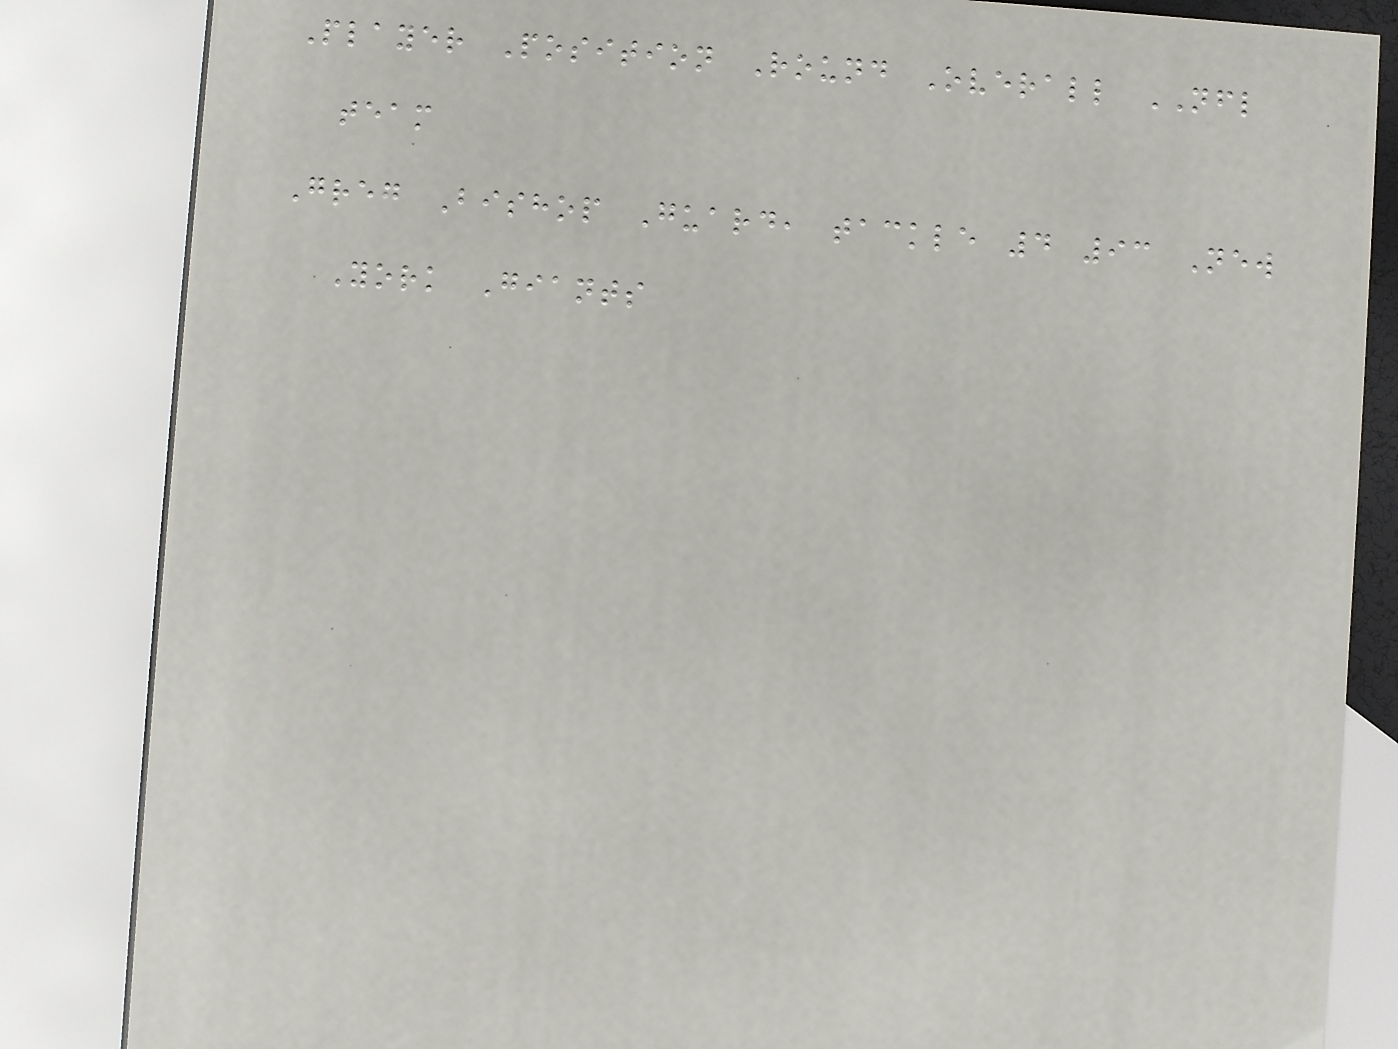Player Position Round Overall NFL
team
Greg Bishop Guard, tackle 4 93 New
York Giants
